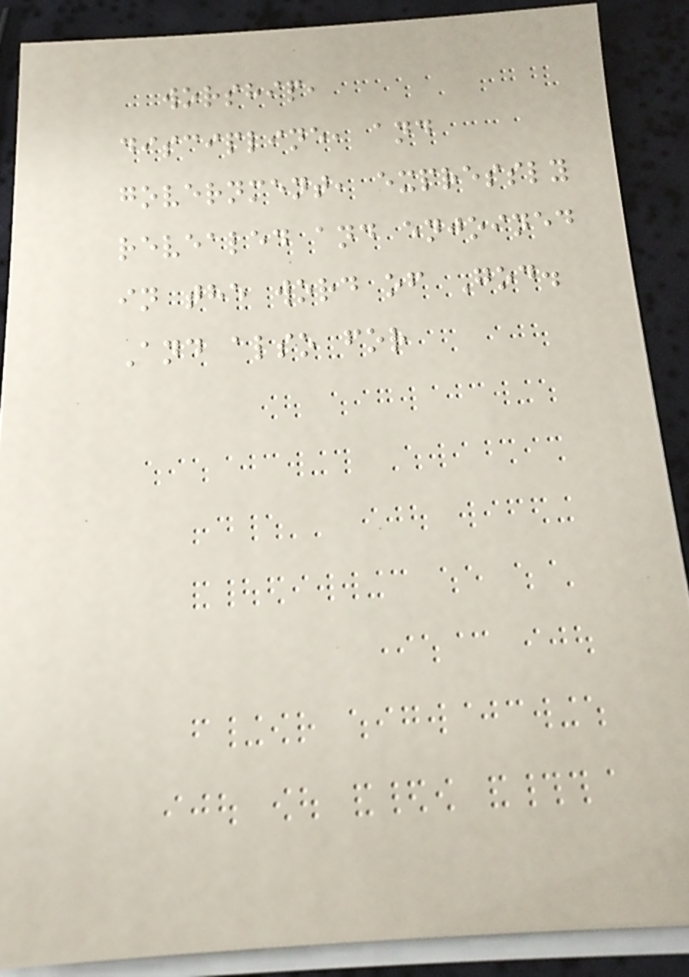worship,
discipline, and
government, expressly
revealed and enjoined
in the word of God.
And also for
